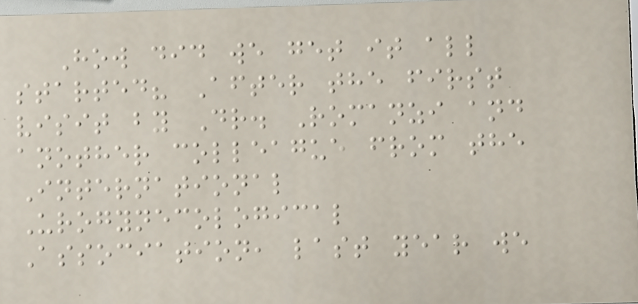How did we get it all
started? After the first
visit by Dr. Romanzi and
another colleague from the
International
Urogynecological
Association, last year we
